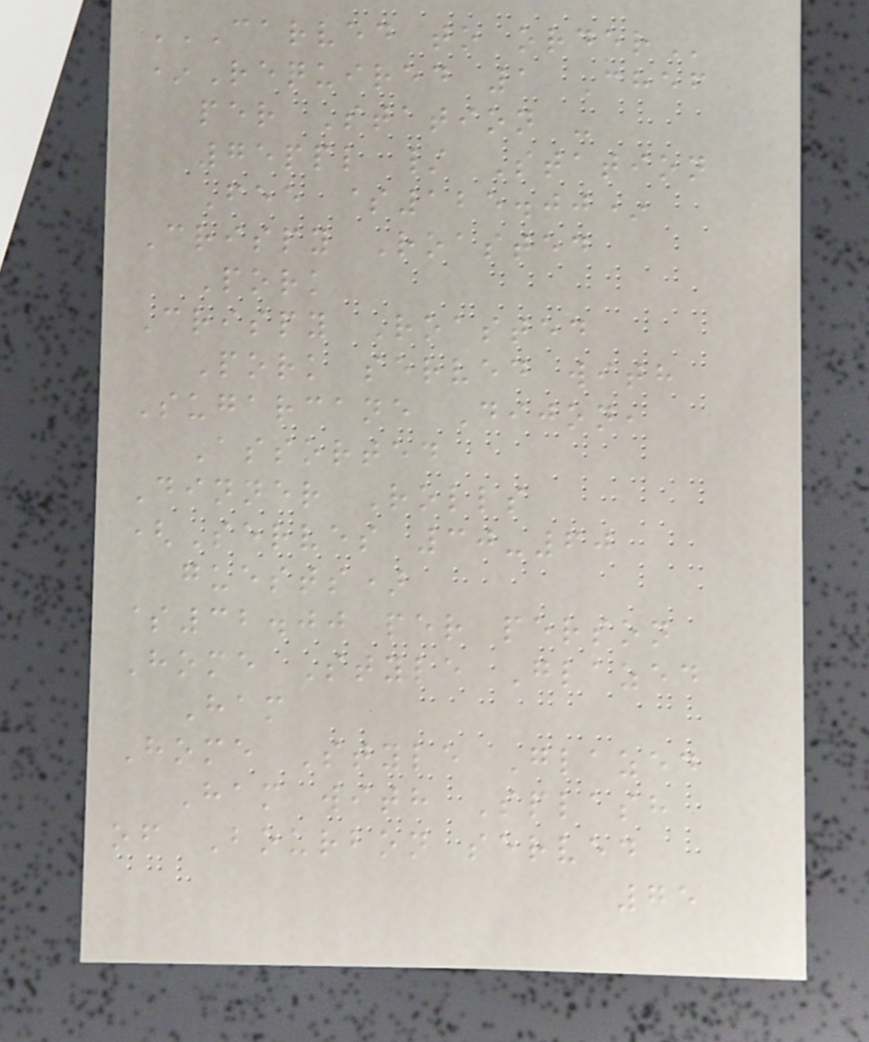CARVED TO ORDER
*Required 1 Chef
per Station -
75ppl / Station
Fee $125.00*
Crispy Roasted
Pork
Crispy Roasted
Pork served with
Sugarcane Dijon,
Assorted
Dinner Rolls
(Serves 30-60
guests)
$32.00 per person
Home Style Glazed
Ham
Home Style Glazed
Ham with Splash
of Bourbon served
75
